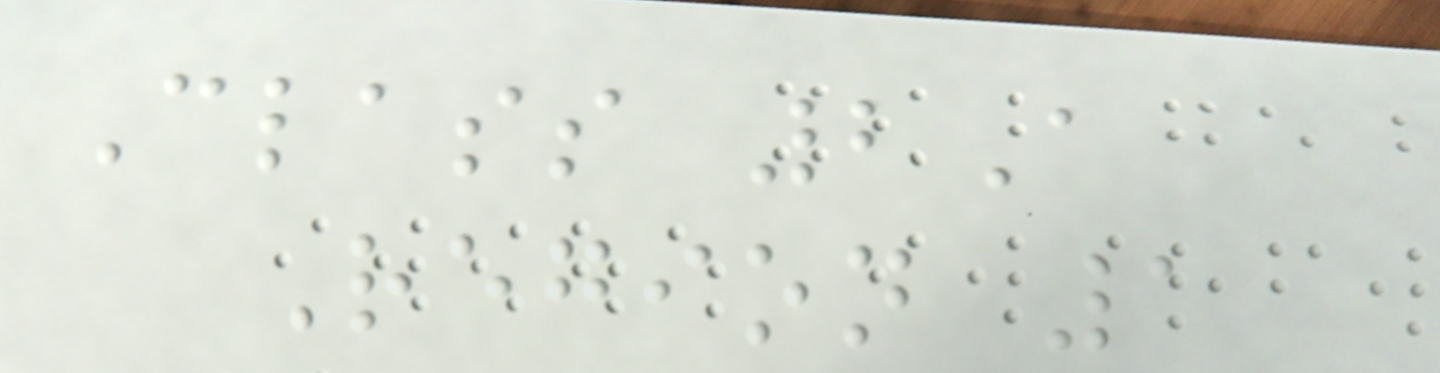Class 2A
Region 1
